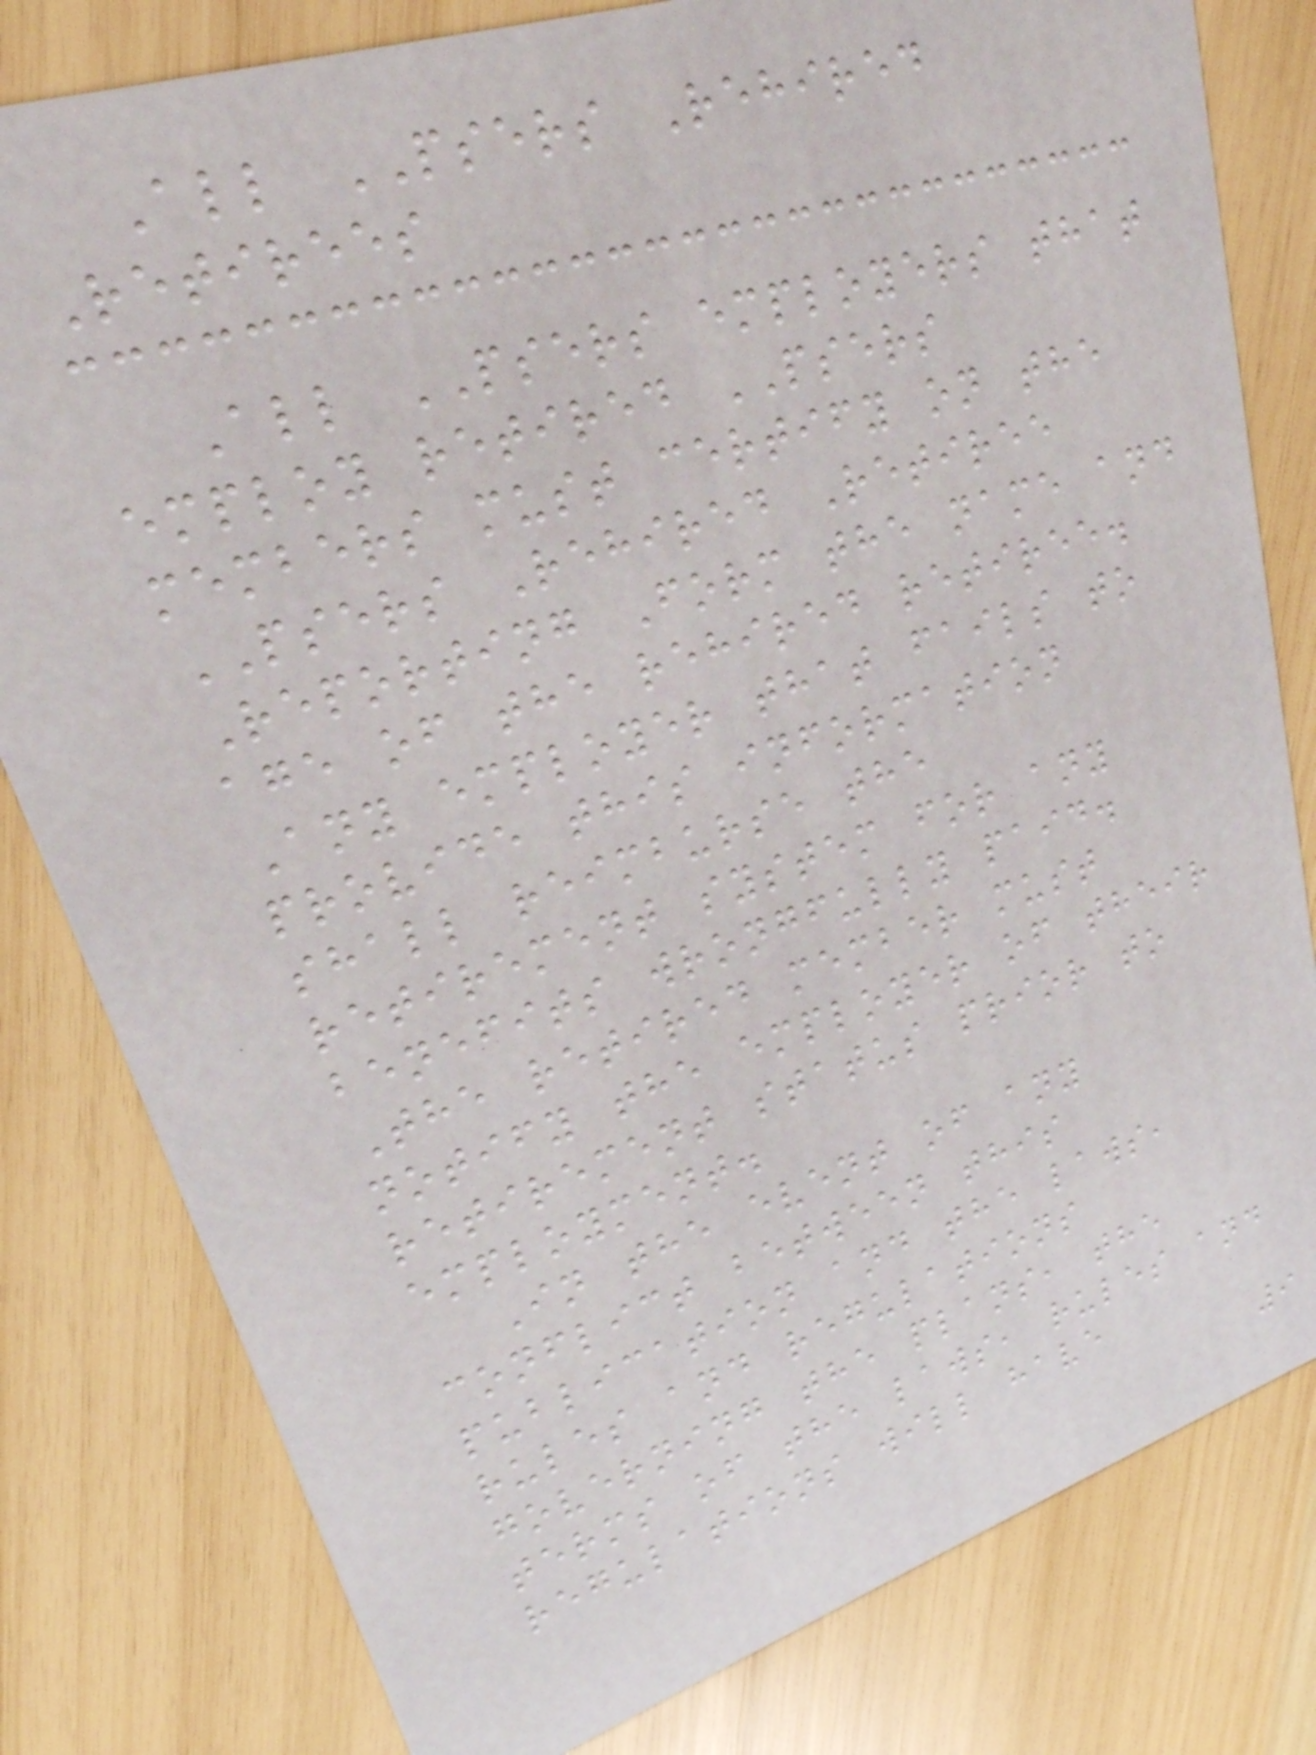All PSERS Rehired
Retirees
All PSERS employers that
employ retired PSERS
members must certify on the
PSERS Rehired Retiree
Reporting Form the name and
age of the rehired retiree.
Any employer that fails to
provide this information
shall reimburse the
retirement system for any
benefits wrongfully paid.
The retired member must
notify the employer of their
retirement status prior to
employment.
In the event of any
conflict between this
publication and the laws,
rules and regulations
governing the plans, the
terms of the laws, rules and
regulations will have
9
